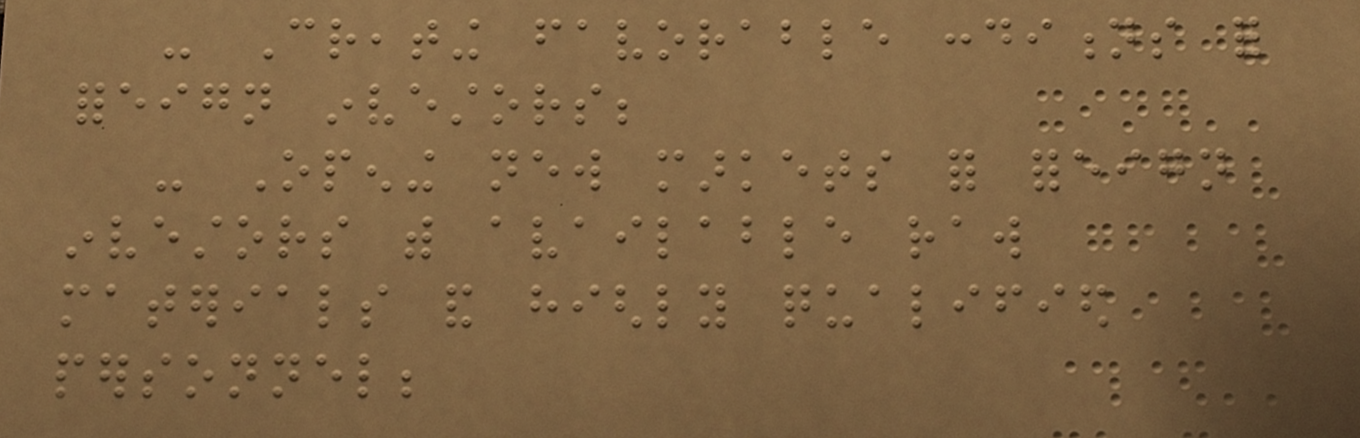- Creating favorable conditions for
foreign investors;
- Opening new markets for foreign
investors with available raw
materials and highly qualified
personnel;
